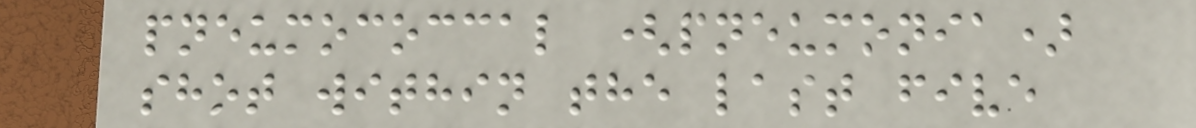pneumococcal (pneumonia)
shot within the last five
